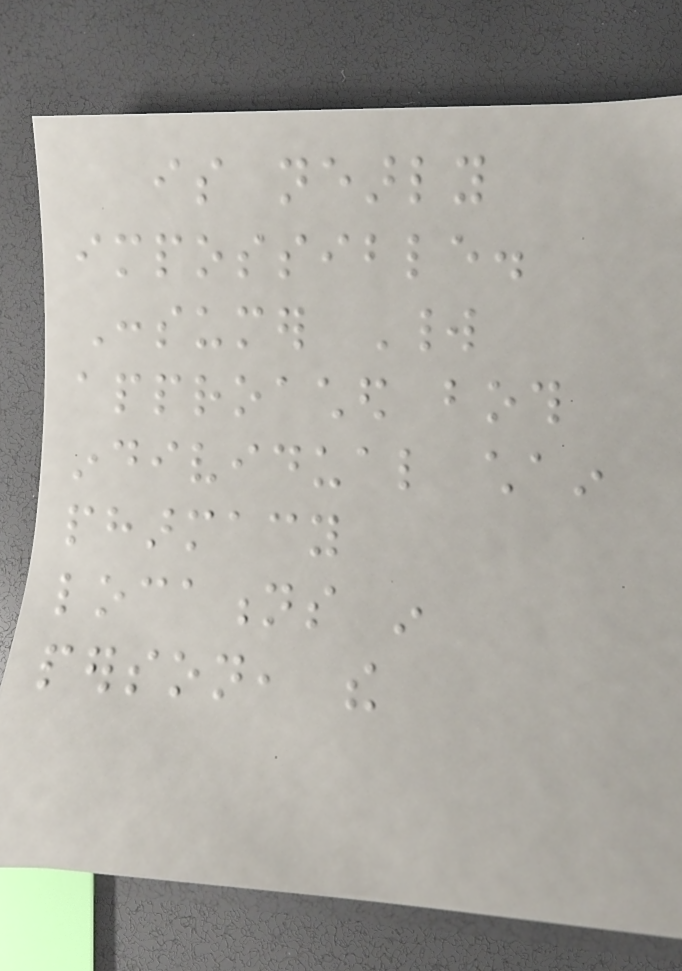is nearly
impossible.
Consumer World
approached both
individual chain
pharmacy
locations in
person, the
